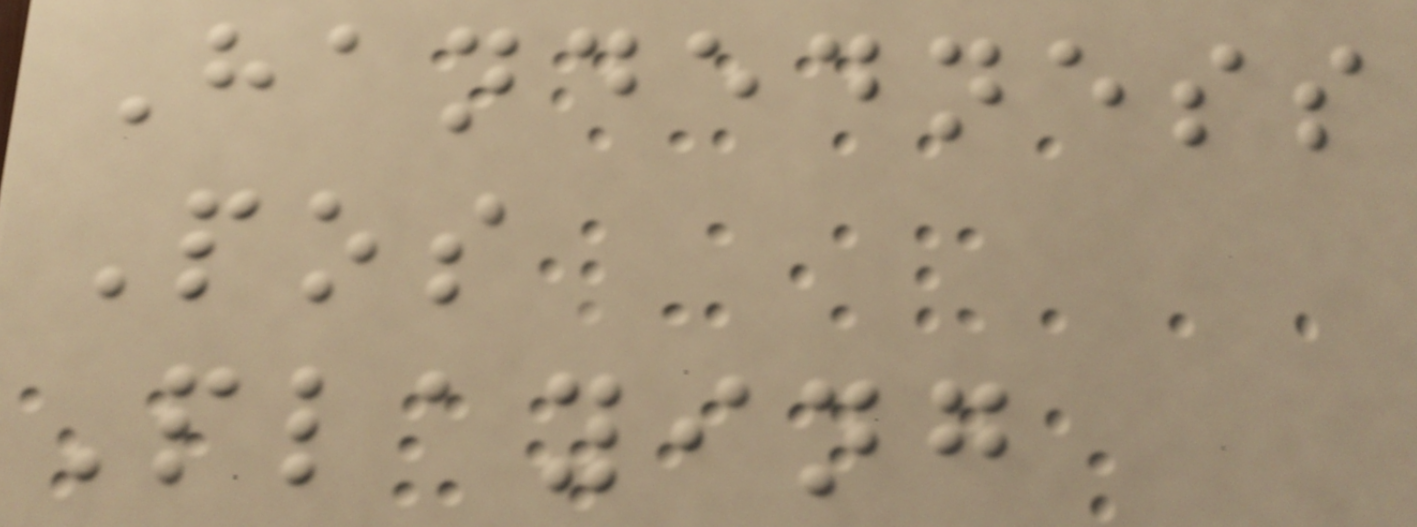Handedness
Pos
Playing
